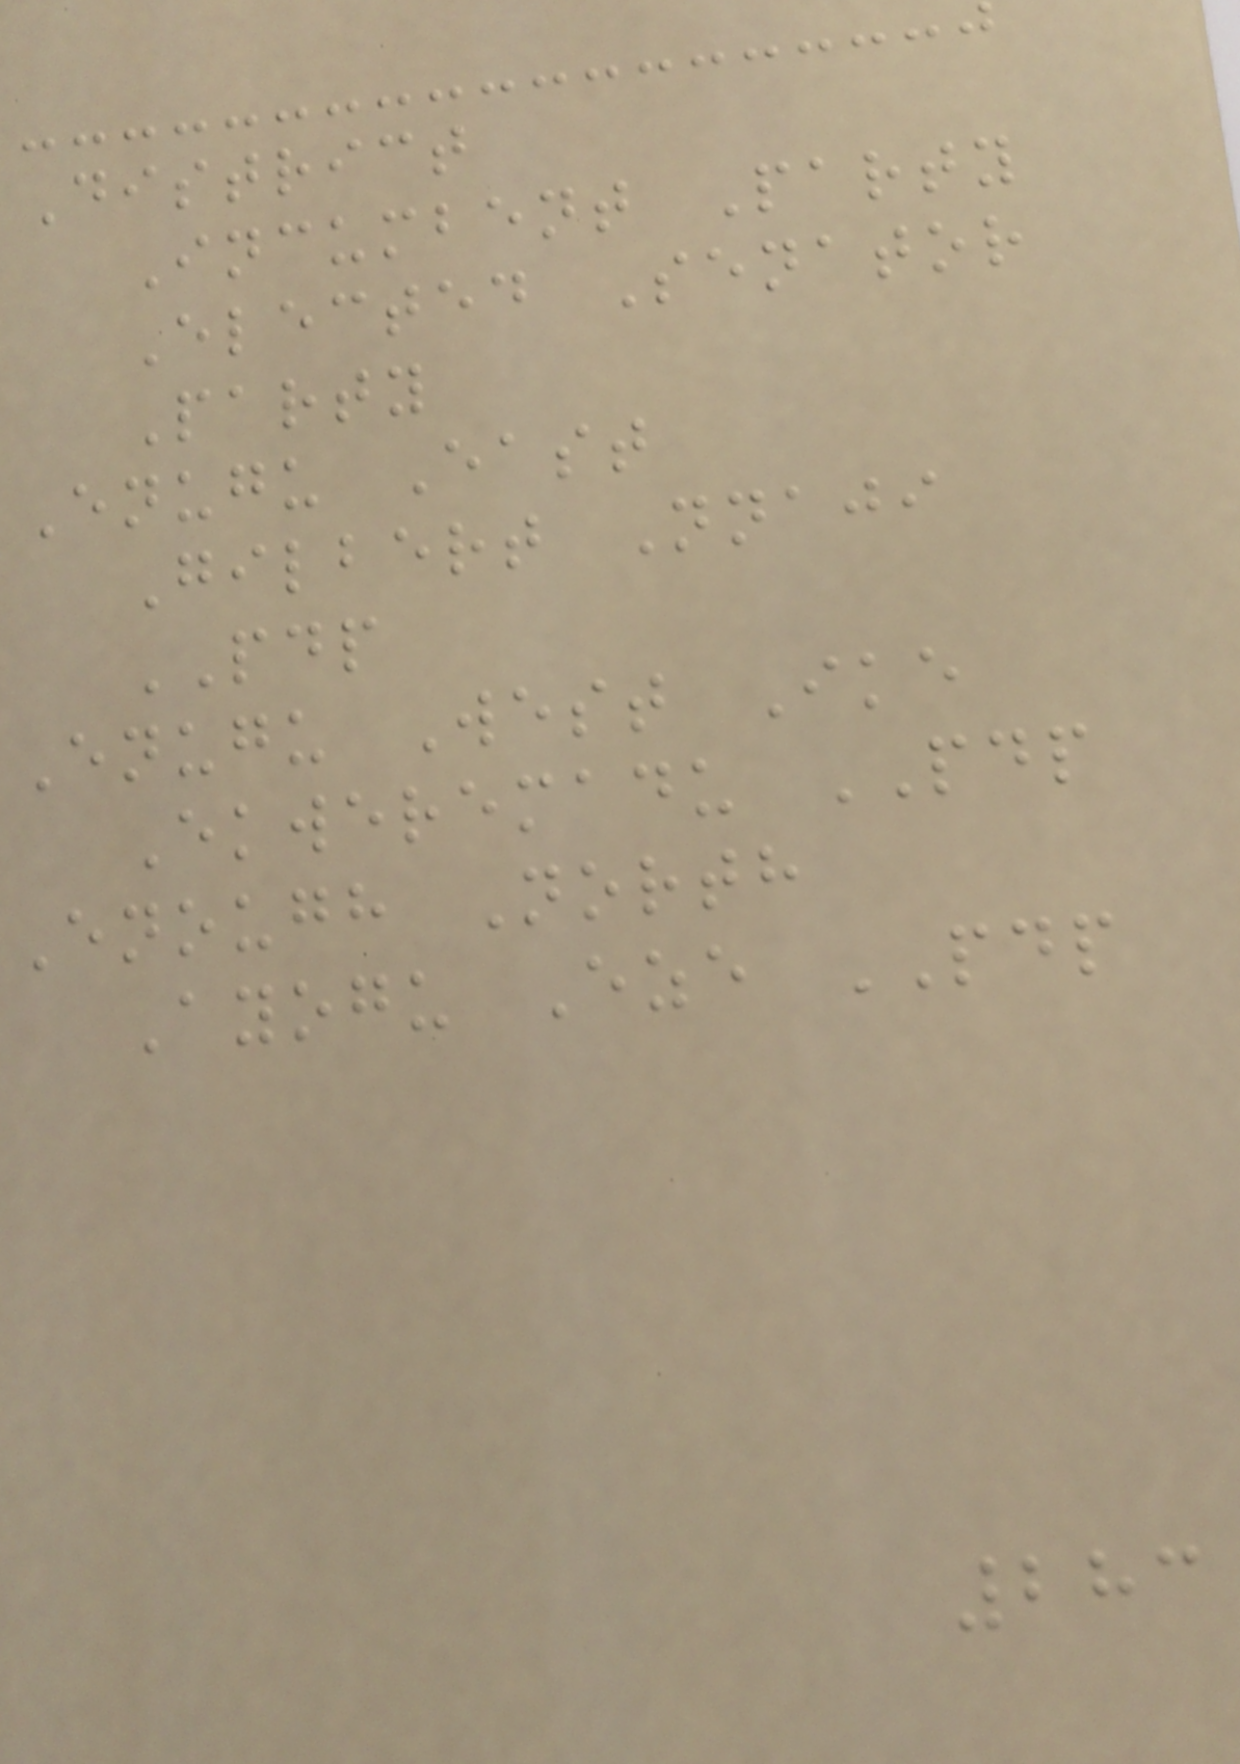District
Incumbent Party
Elected Senator
Party
Enugu East
Gilbert Nnaji
PDP
Enugu West Ike
Ekweremadu PDP
Enough North
Ayogu Eze PDP
283
